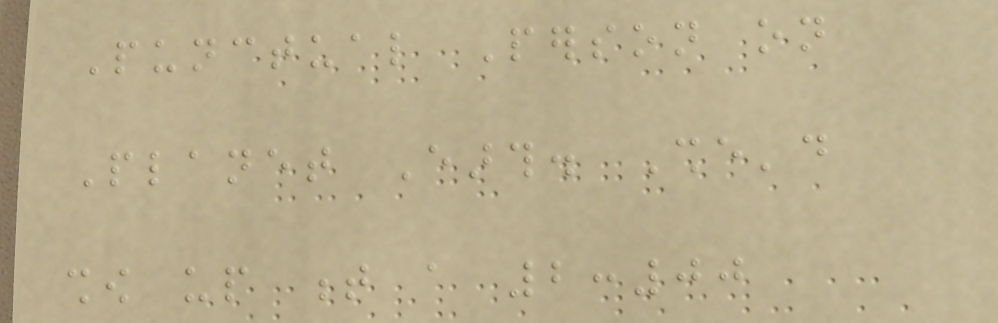Punctual Person on
Planet Earth. She'd
show up t a 2:00
